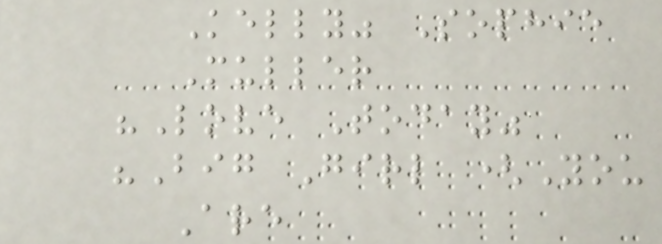Kelly" Sophie
Muller
"Love Today"
"Big Girl (You
Are
